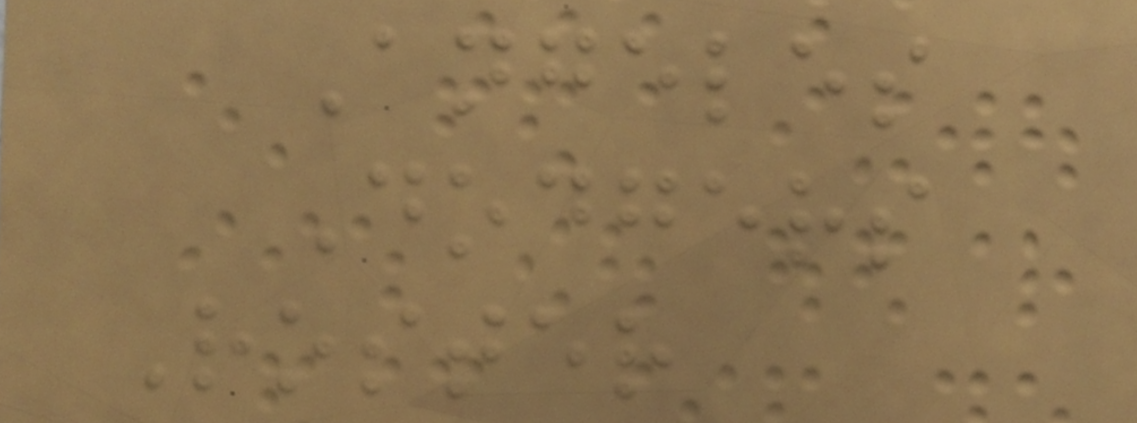Angeles
Dodgers
Roster
